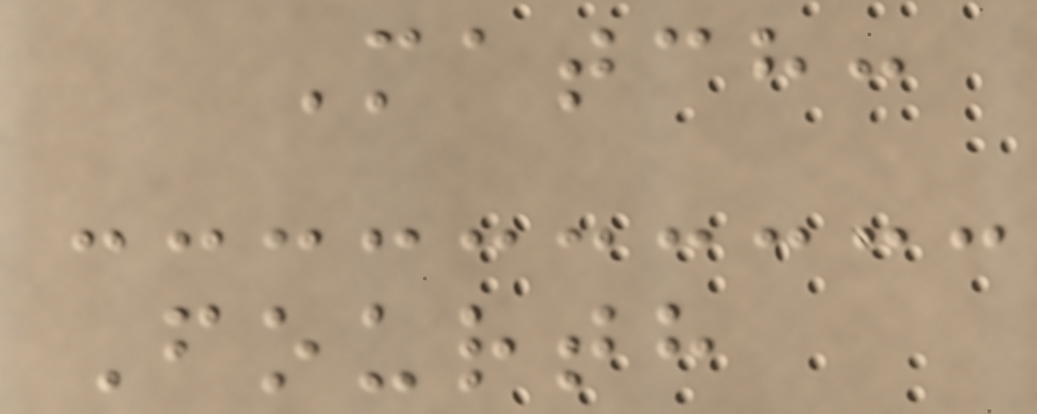Match:
Fourth
